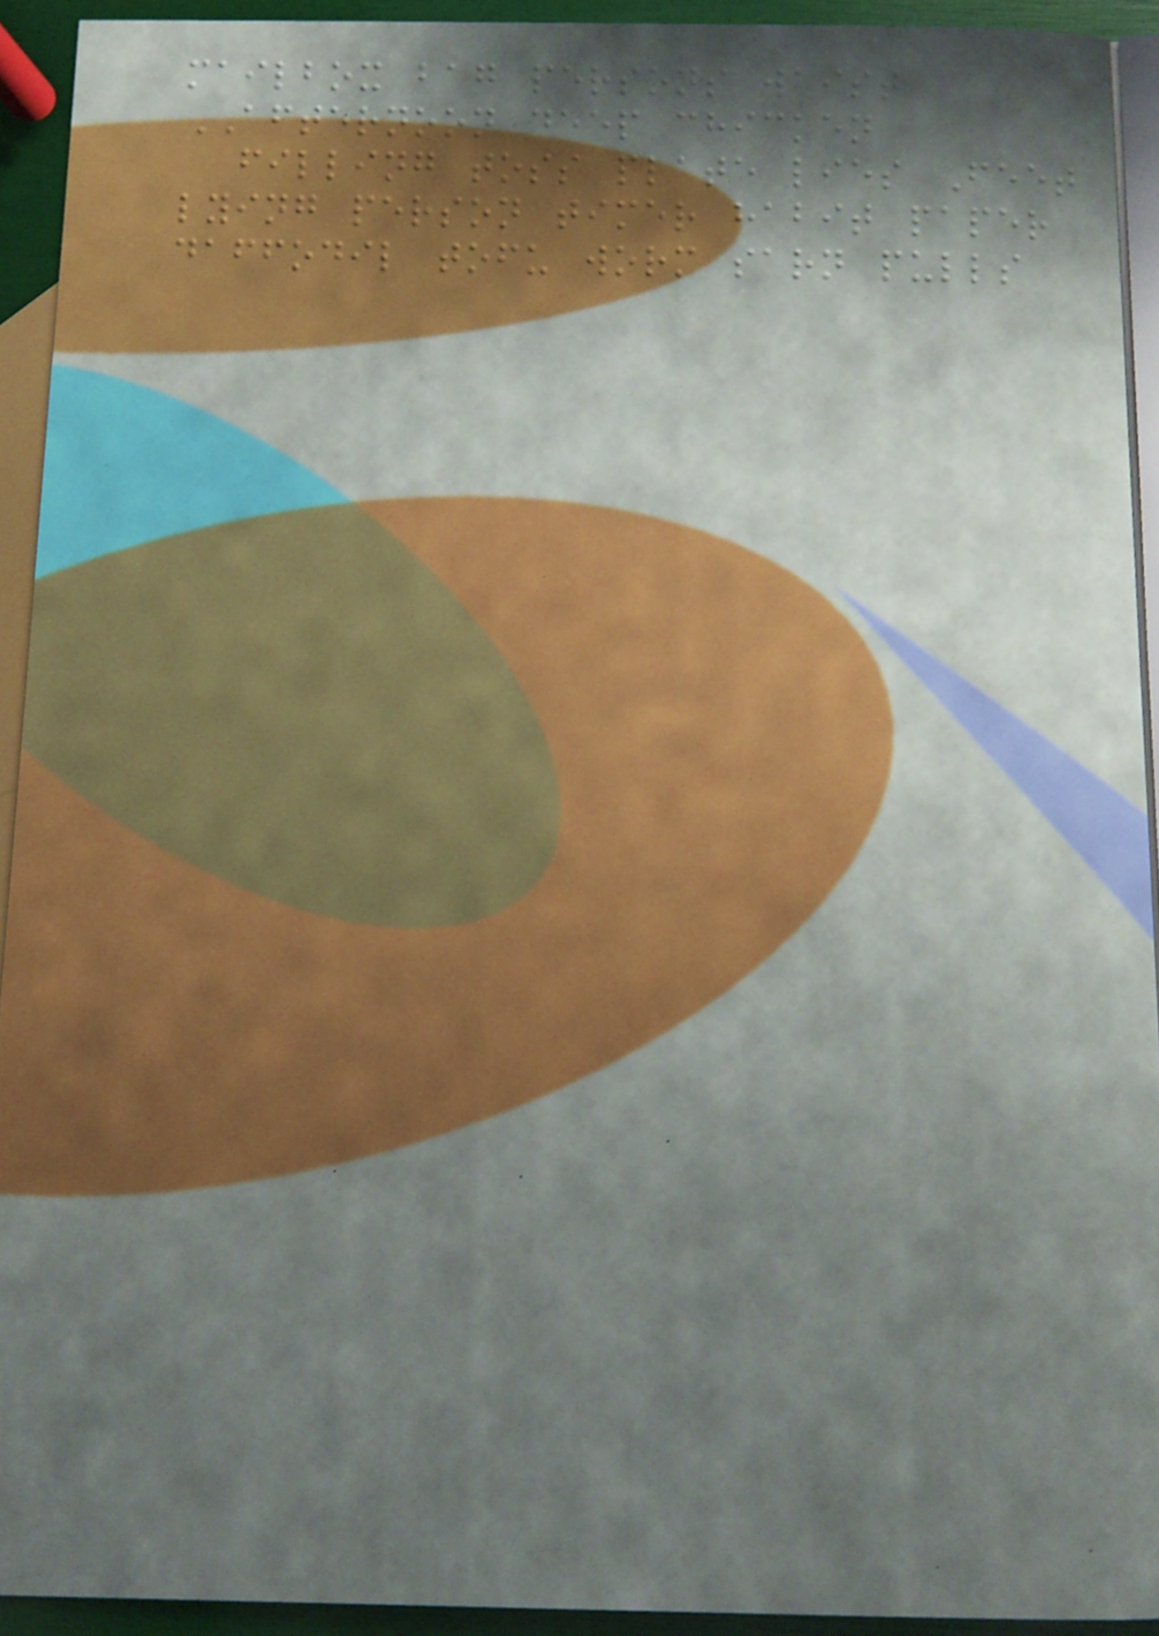mailbox bag persons waist
AFTERNOON deep chicken
filling toss plate lies Feet
lying person timer habit paper
daffodil tofu worm sarn pulls
